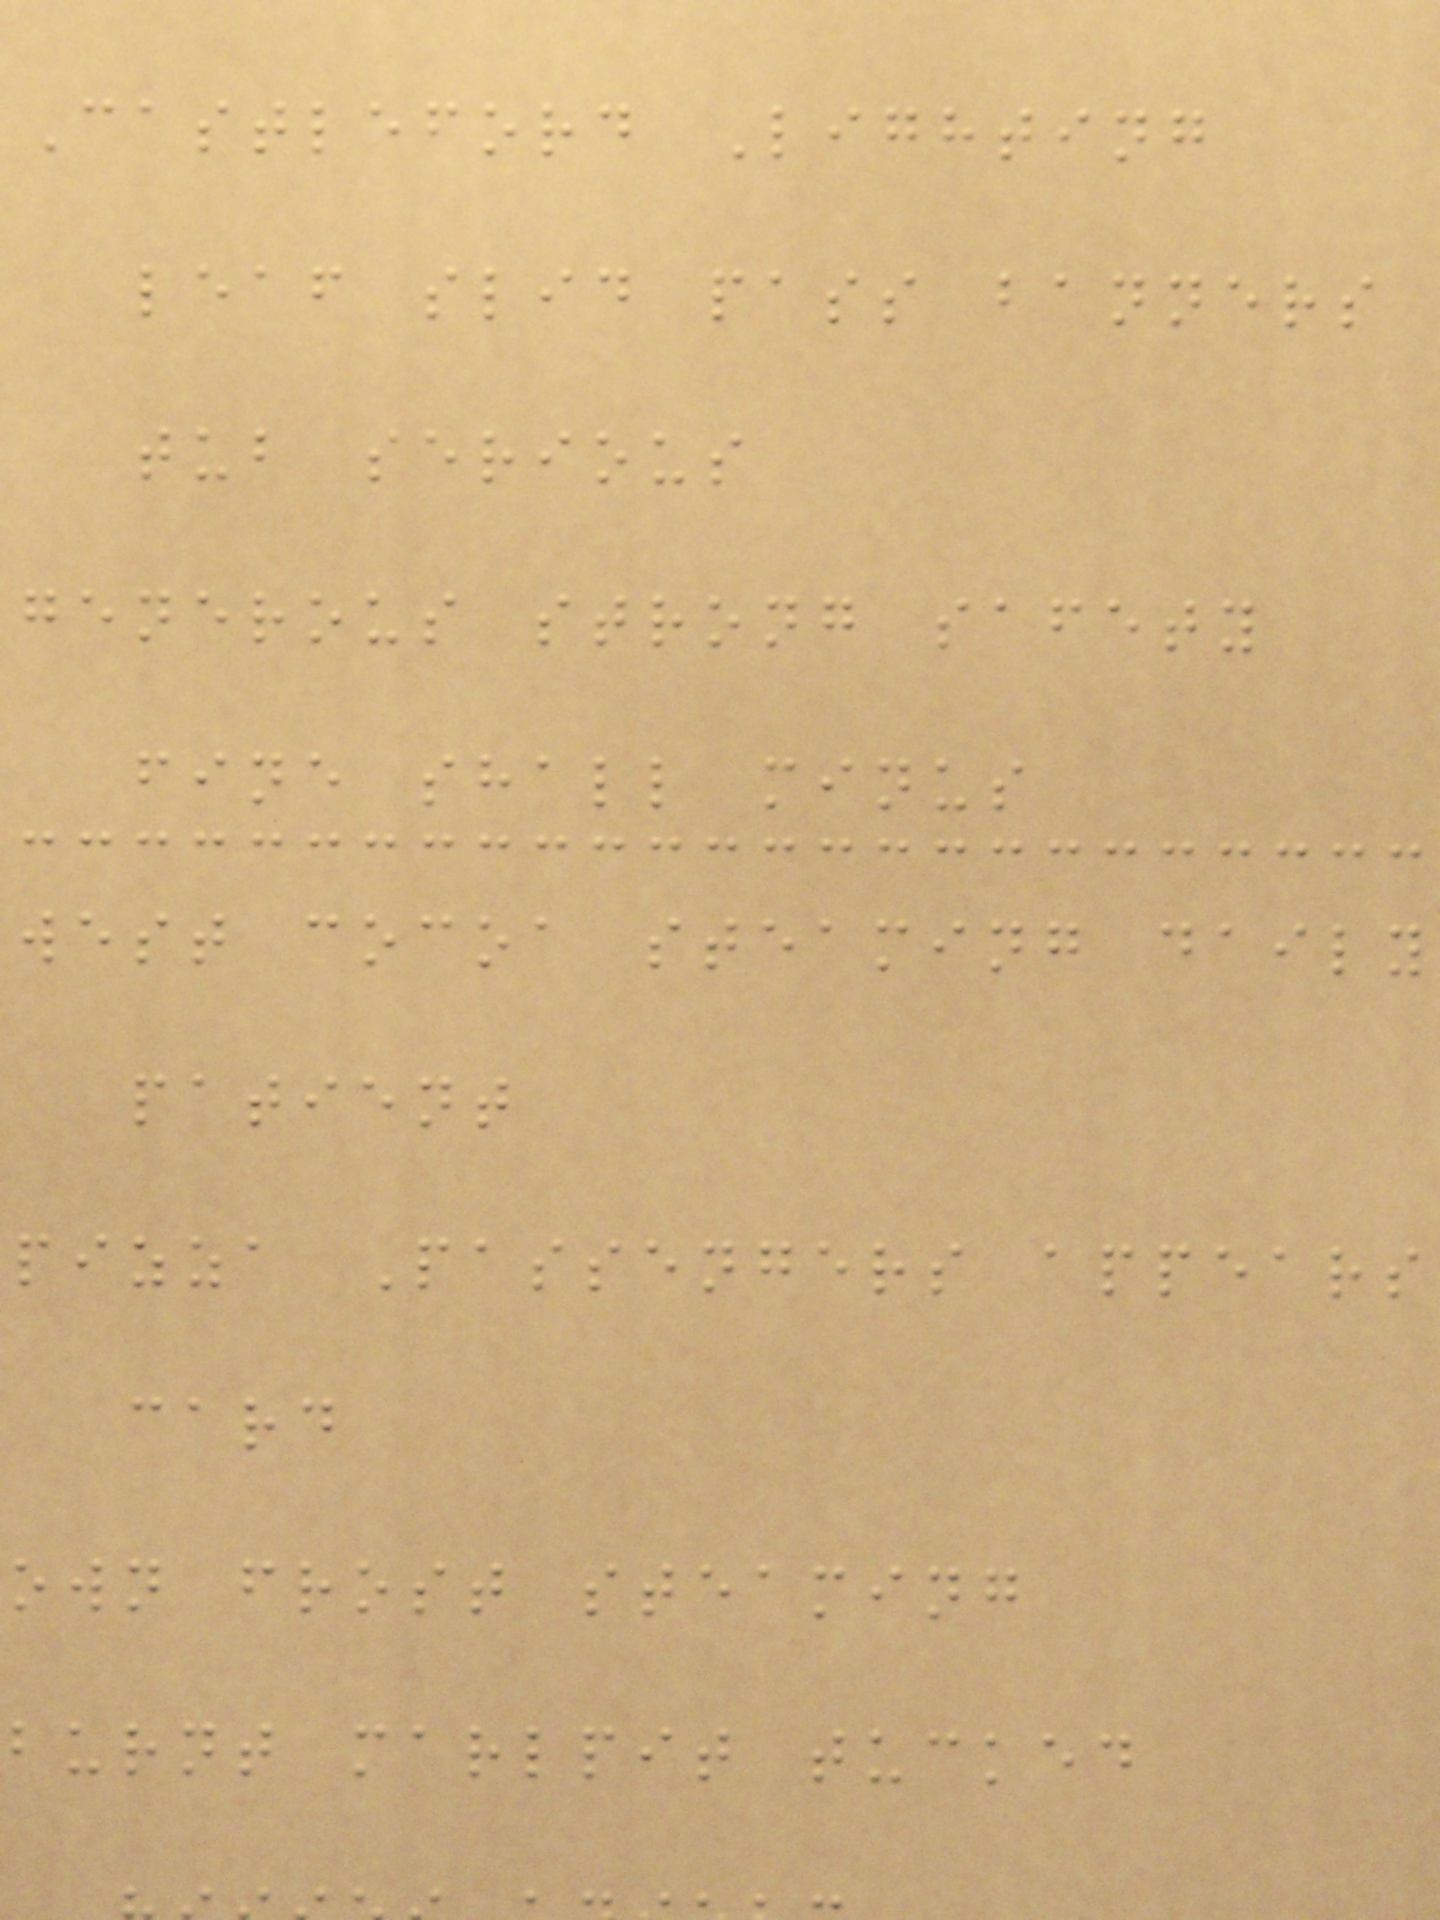Castleford Lighting
leaf slid pass banners
tub serious
generous strong safety
fine shall minus
west cocoa steaming daily
patient
pizza Passengers appears
card
own frost steaming
burnt marlpit tucked
